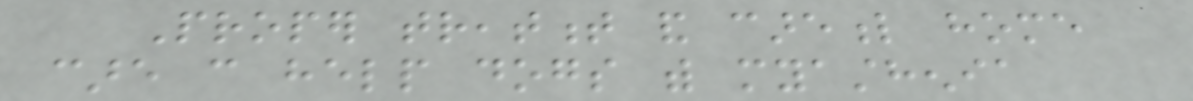Proper treatment and careful home
care can help dogs with myasthenia
